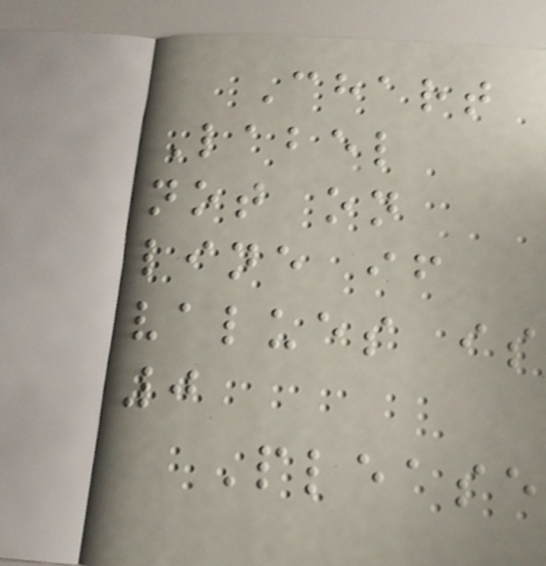Chart
Label
not on
line if
values is
0
Please
